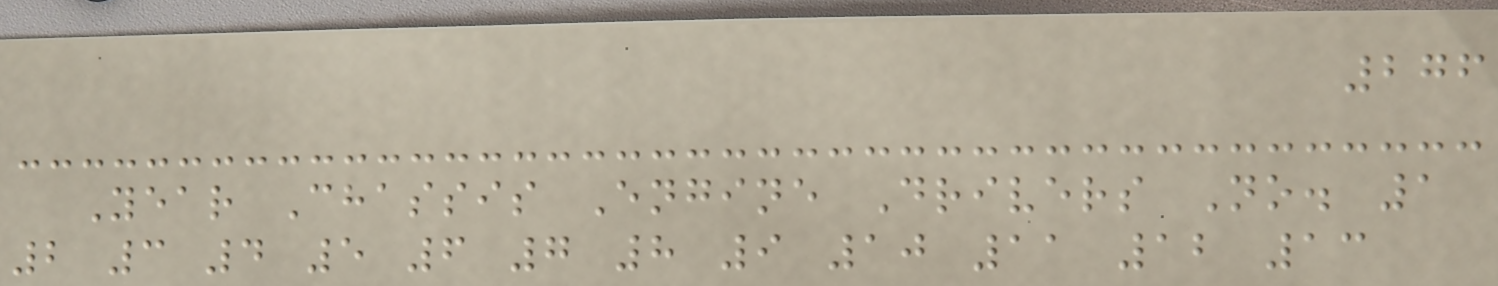276
Year Chassis Engine Drivers No. 1
2 3 4 5 6 7 8 9 10 11 12 13
